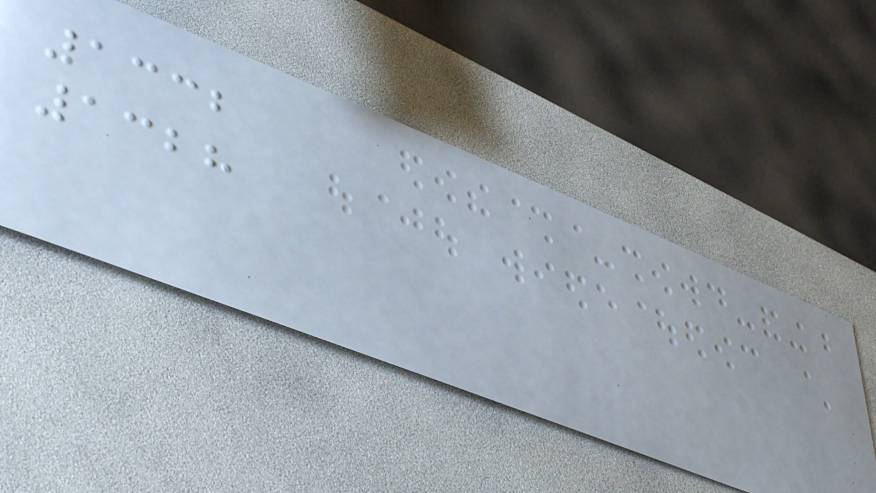1332
1328
